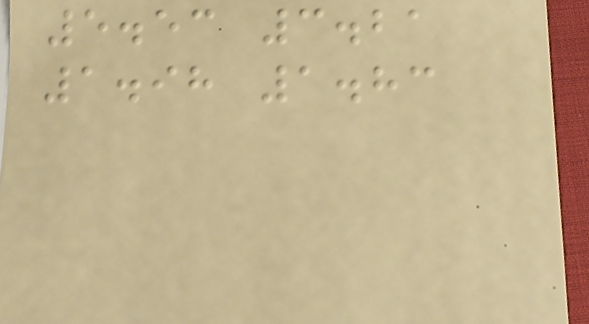5.53 3.21
1.98 1.83
